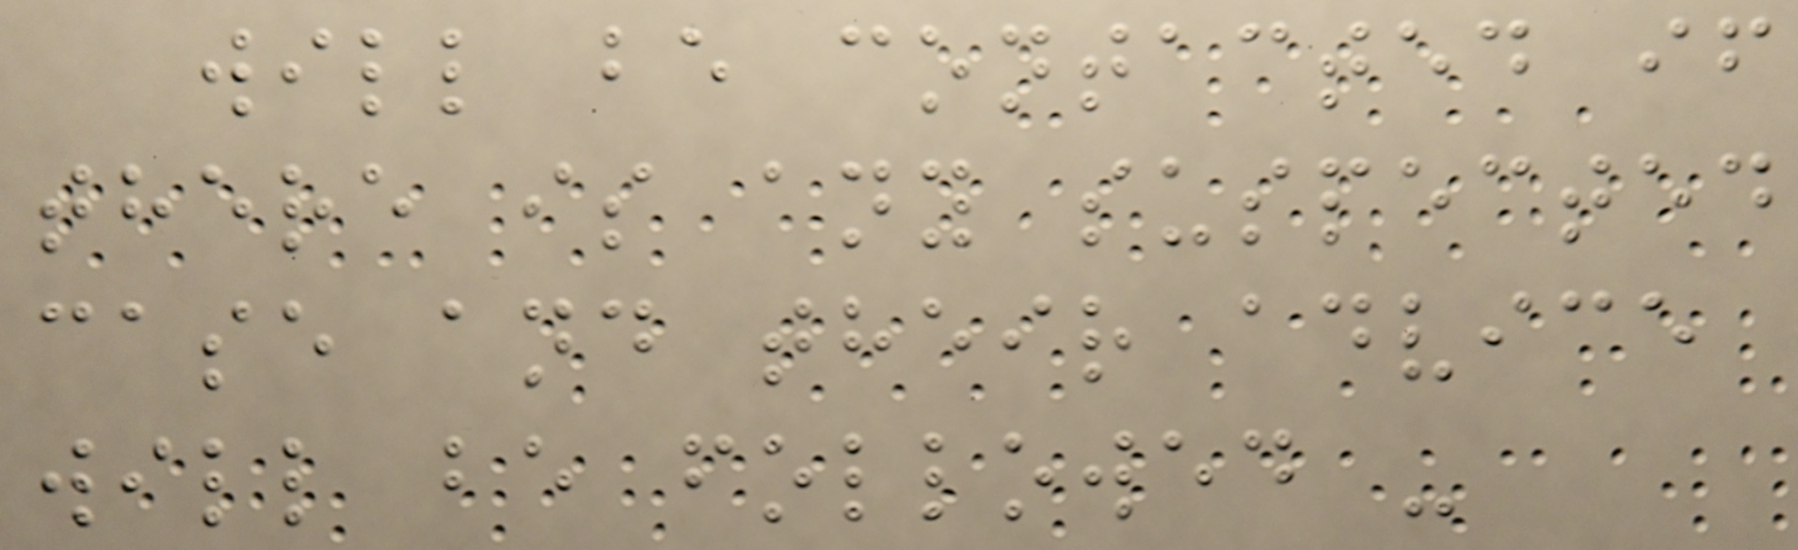will be contacted if
there is any suspected
case and their advice
will be followed -
